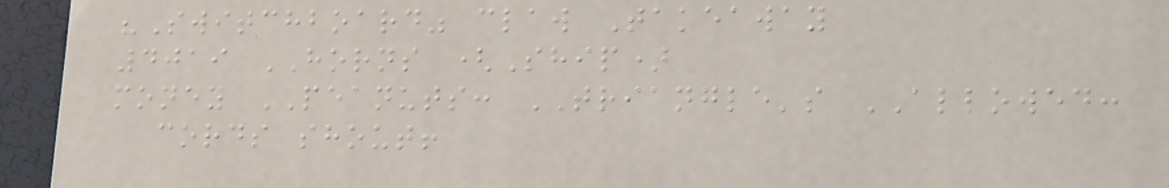"Switchboard" claw Takeaway
4019 HORNS (Ship)
money PEANUTS: TRIANGLE's ALLOWED:
cords shout!
